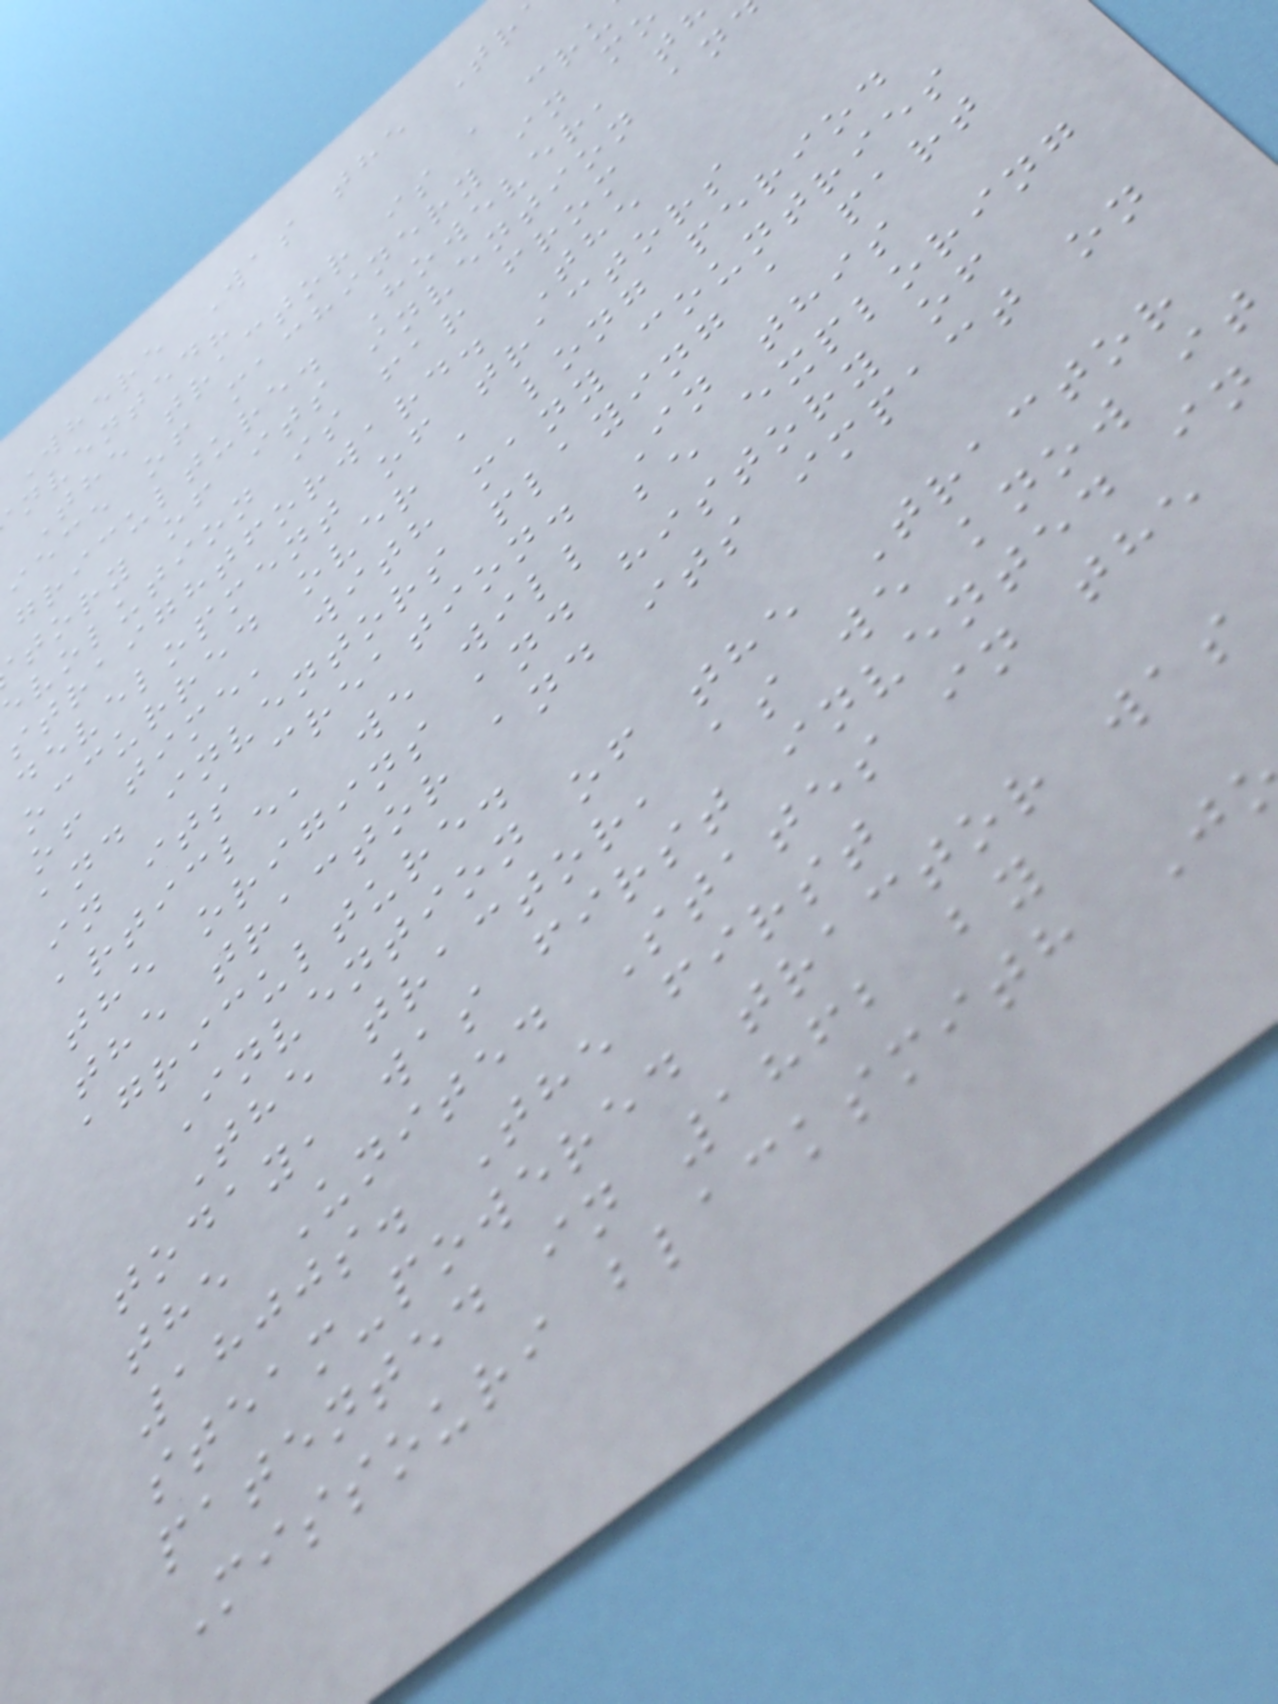Where Was the Tr
nvented?
The tractor is a cru
iece of machinery in mo
griculture. However, th
tory of its invention an
volution is far from
straightforward. The
development of tractors
occurred over a long period
of time, with many countries
and inventors playing a part
in its creation. In this
article, we will be exploring
the origins and history of
the tractor and its impact on
agriculture.
Invention of the Tractor
The tractor, as we know it
today, was first invented in
the United States in the
1800s. The first
steam-powered tractor was
patented in 1862 by
Missouri blacksmith J
